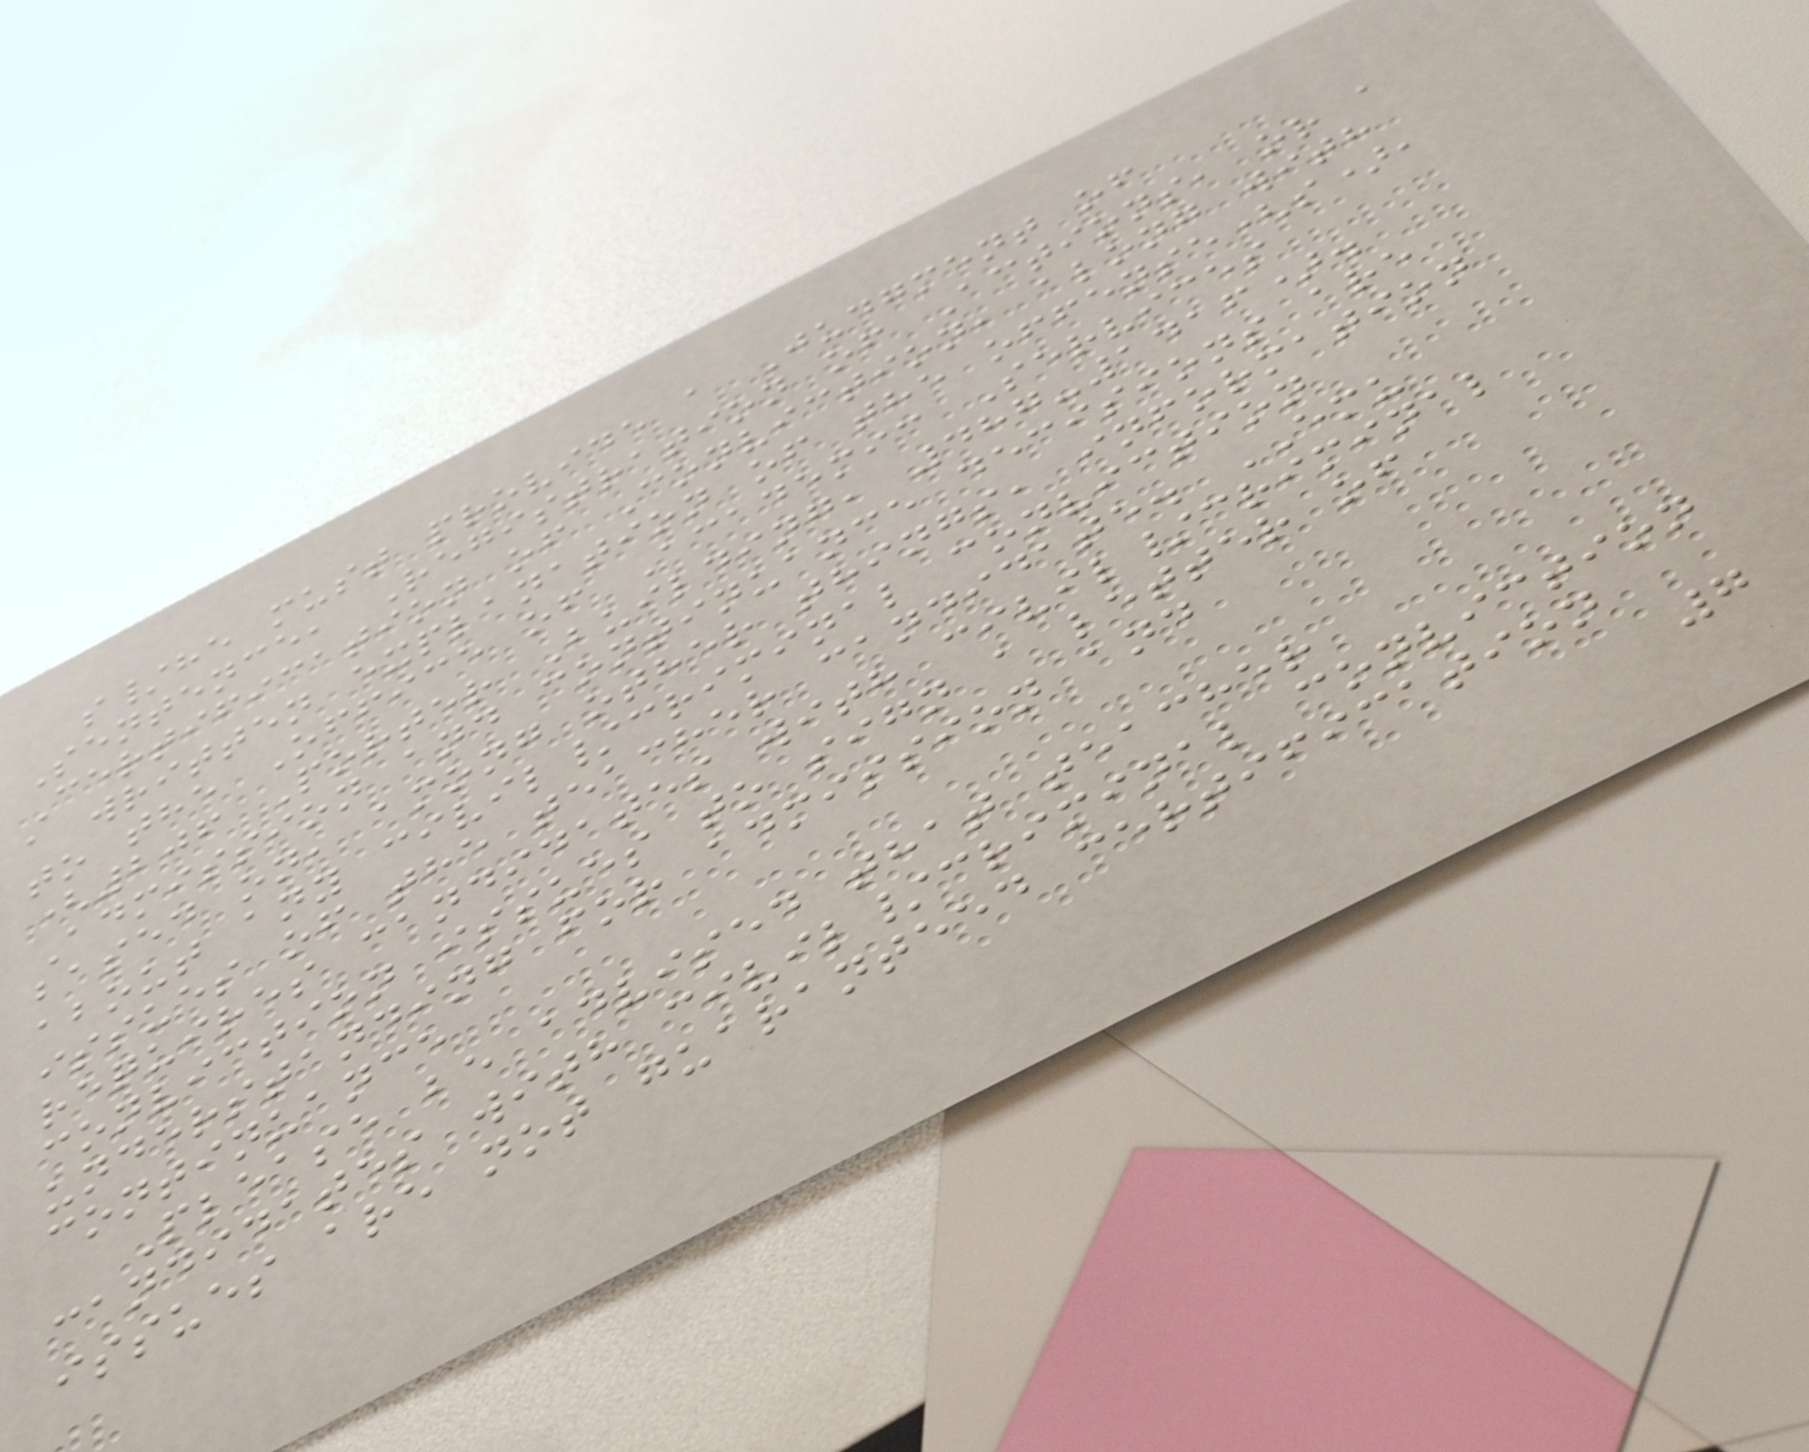s/he must provide a Judgment of
Sentence, Registration of Actions, or a
Certification of Conviction, along with
a written explanation of the offense(s),
to the Office of Academic Services
(206 Porter Building, 487-1416).
Admission and continuance decisions are
based on, among other things, information
about any civil/criminal conviction
issues of the teacher candidate. EMU
requires candidates with civil/criminal
conviction issues to sign a letter of
understanding for admission and
continuance
Please be advised that teacher
candidates with civil/criminal conviction
issues are not guaranteed certification
7
